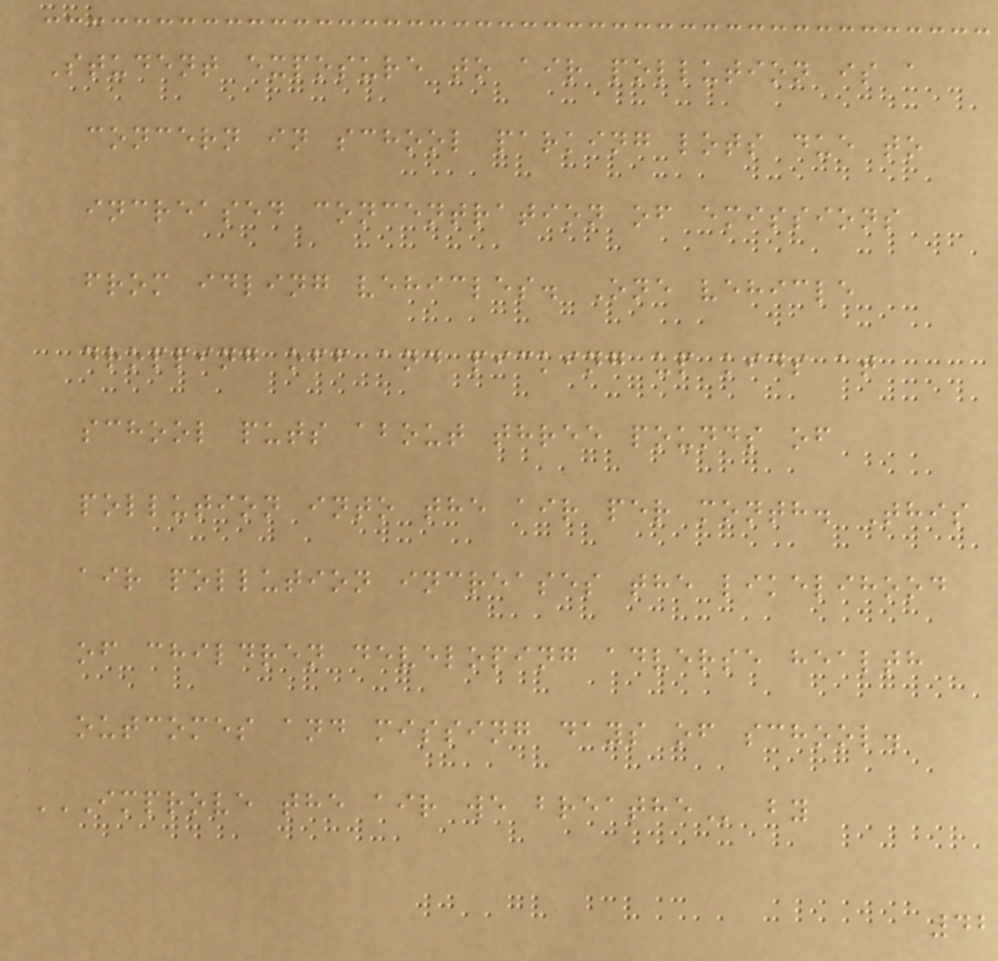Student exposure to air pollution is a
concern in school parking lots due to
increased concentration of emissions
from idling vehicles. One vehicle
dropping off and picking up kids at
school puts about three pounds of
pollution into the air per month. This
air pollution increases the likelihood
of children developing adverse health
outcomes and missing days of school.
IMPROVE THE AIR WE BREATHE by
42
